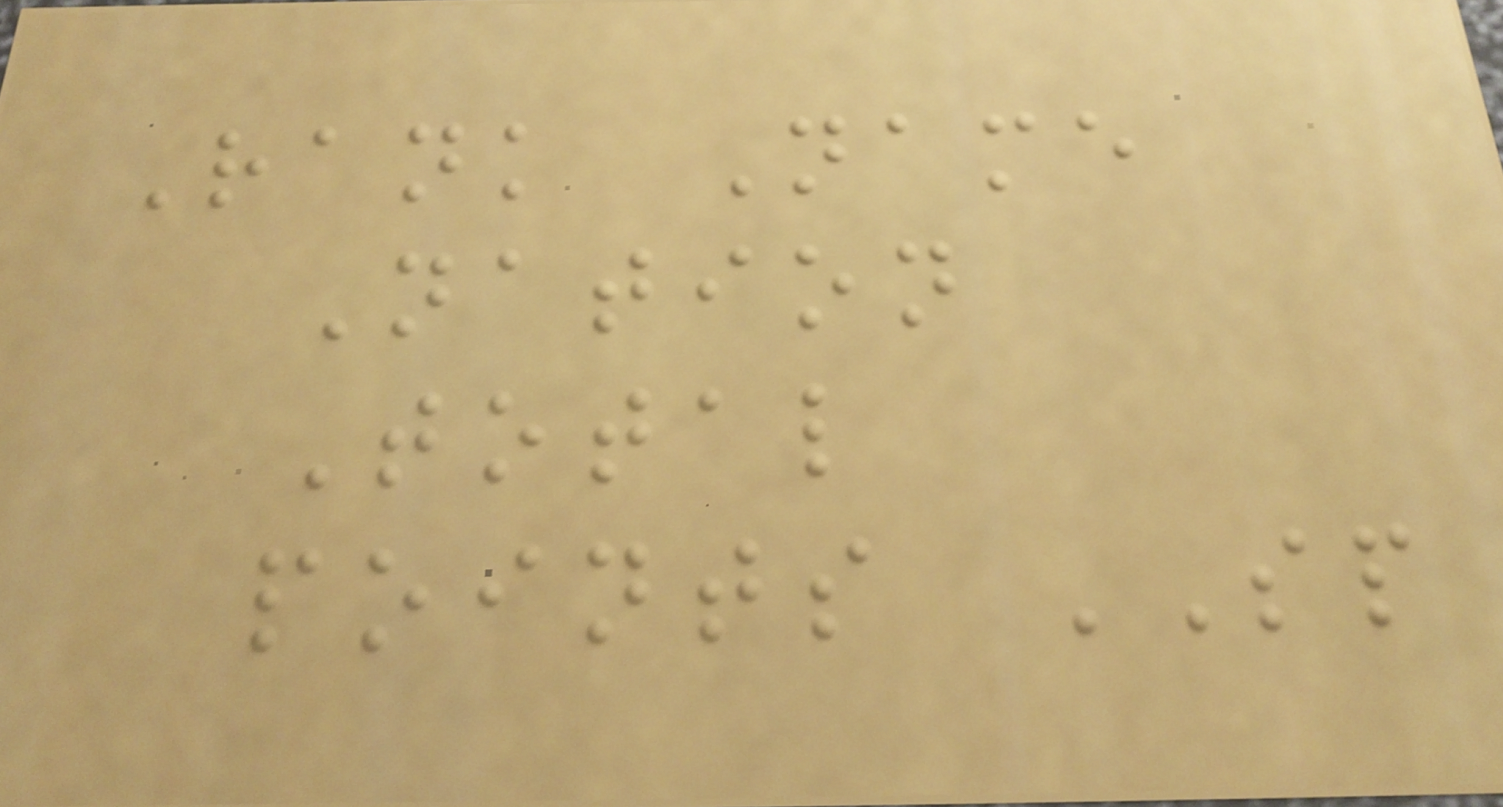Rank Name
Nation
Total
points SP
